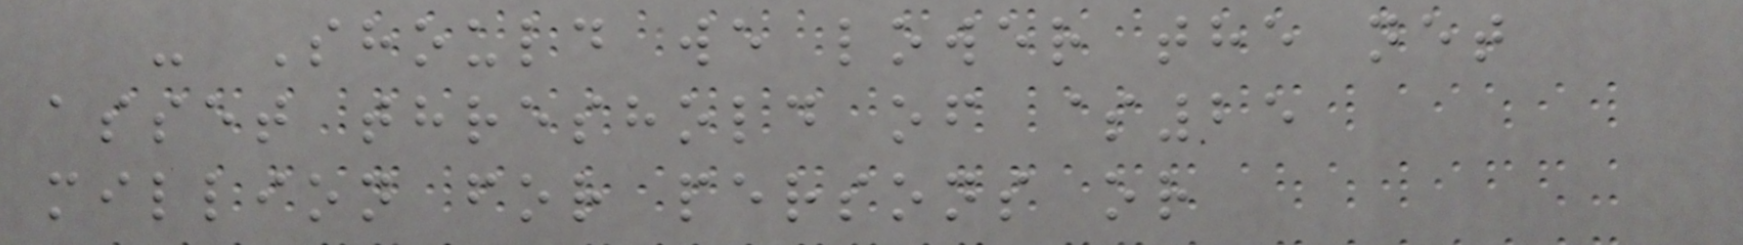- Should we lower the net
asset threshold of $25
million for persons or
